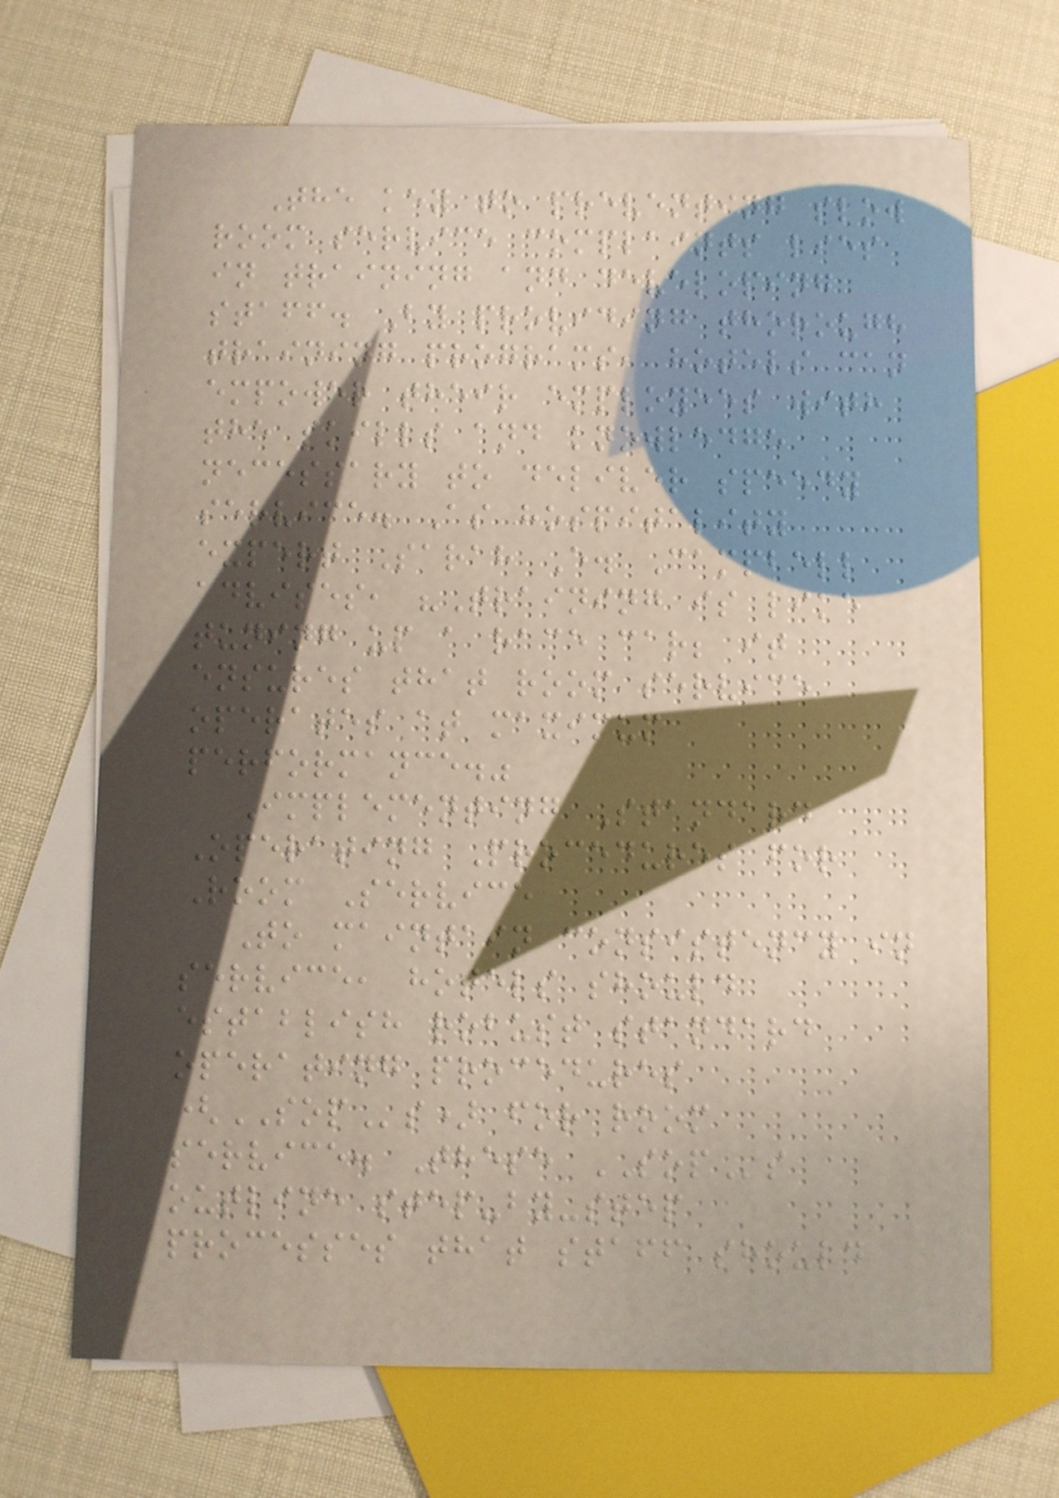The key to preventing slow
room service complaints lies
in training and developing
staff. By providing thorough
training programs, hotels can
empower their employees with
the skills and knowledge
necessary to deliver speedy
service. As hospitality
expert Sarah E. Campbell
advises, "Training is like
tuning up a race car; it
ensures that room service
operates at maximum
performance."
Implementing Standard
Operating Procedures for
Room Service
To maintain consistency in
service, hotels should
establish robust standard
operating procedures
(SOPs) for room
service. These SOPs
outline step-by-step
processes that staff should
